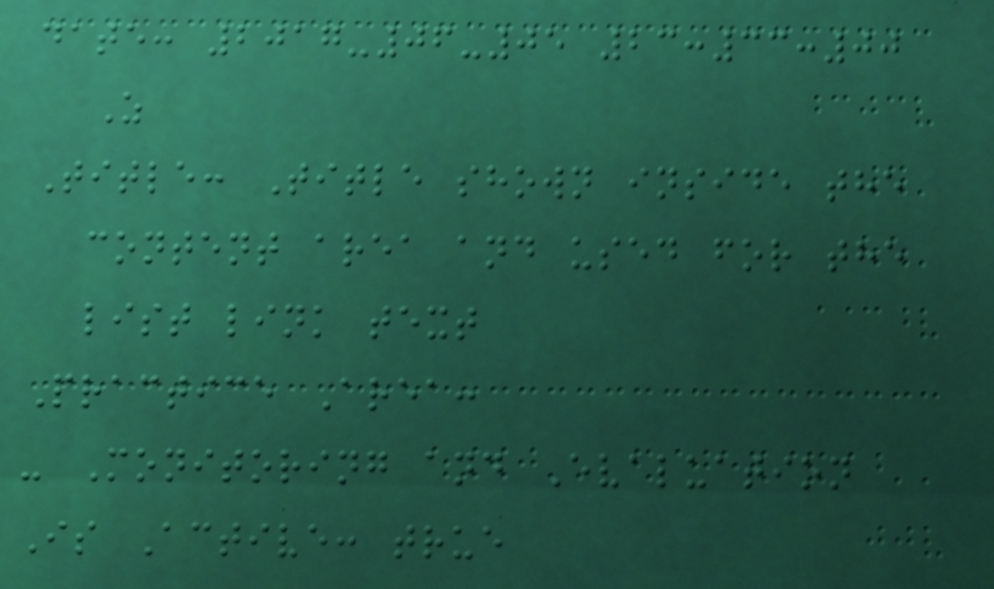date: 2017-06-05 23:33:00
Z
Title: Title shown inside the
content area and used for the
list link text
Practice Area:
- Monitoring and Evaluation
Is Active: true
